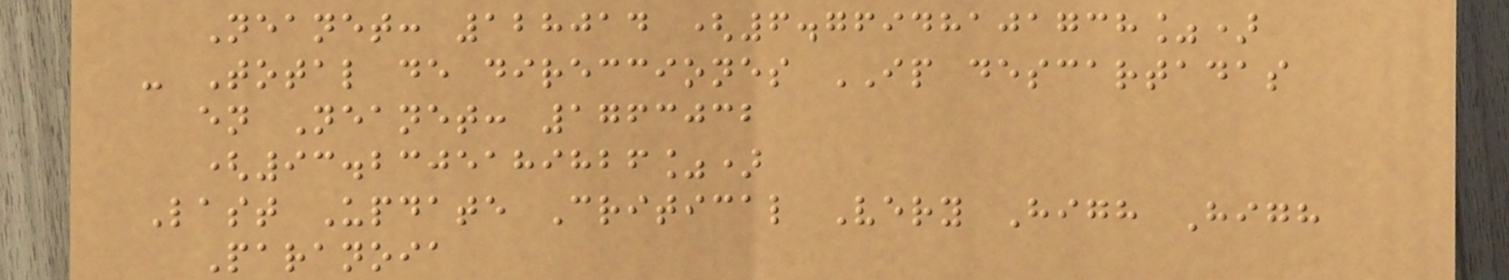Neanet: 128014 (6.76948101738%)
- Total de direcciones IP descartadas
en Neanet: 1763032
(93.2305189826%)
Last Update Critical Very High High
Paranoia
